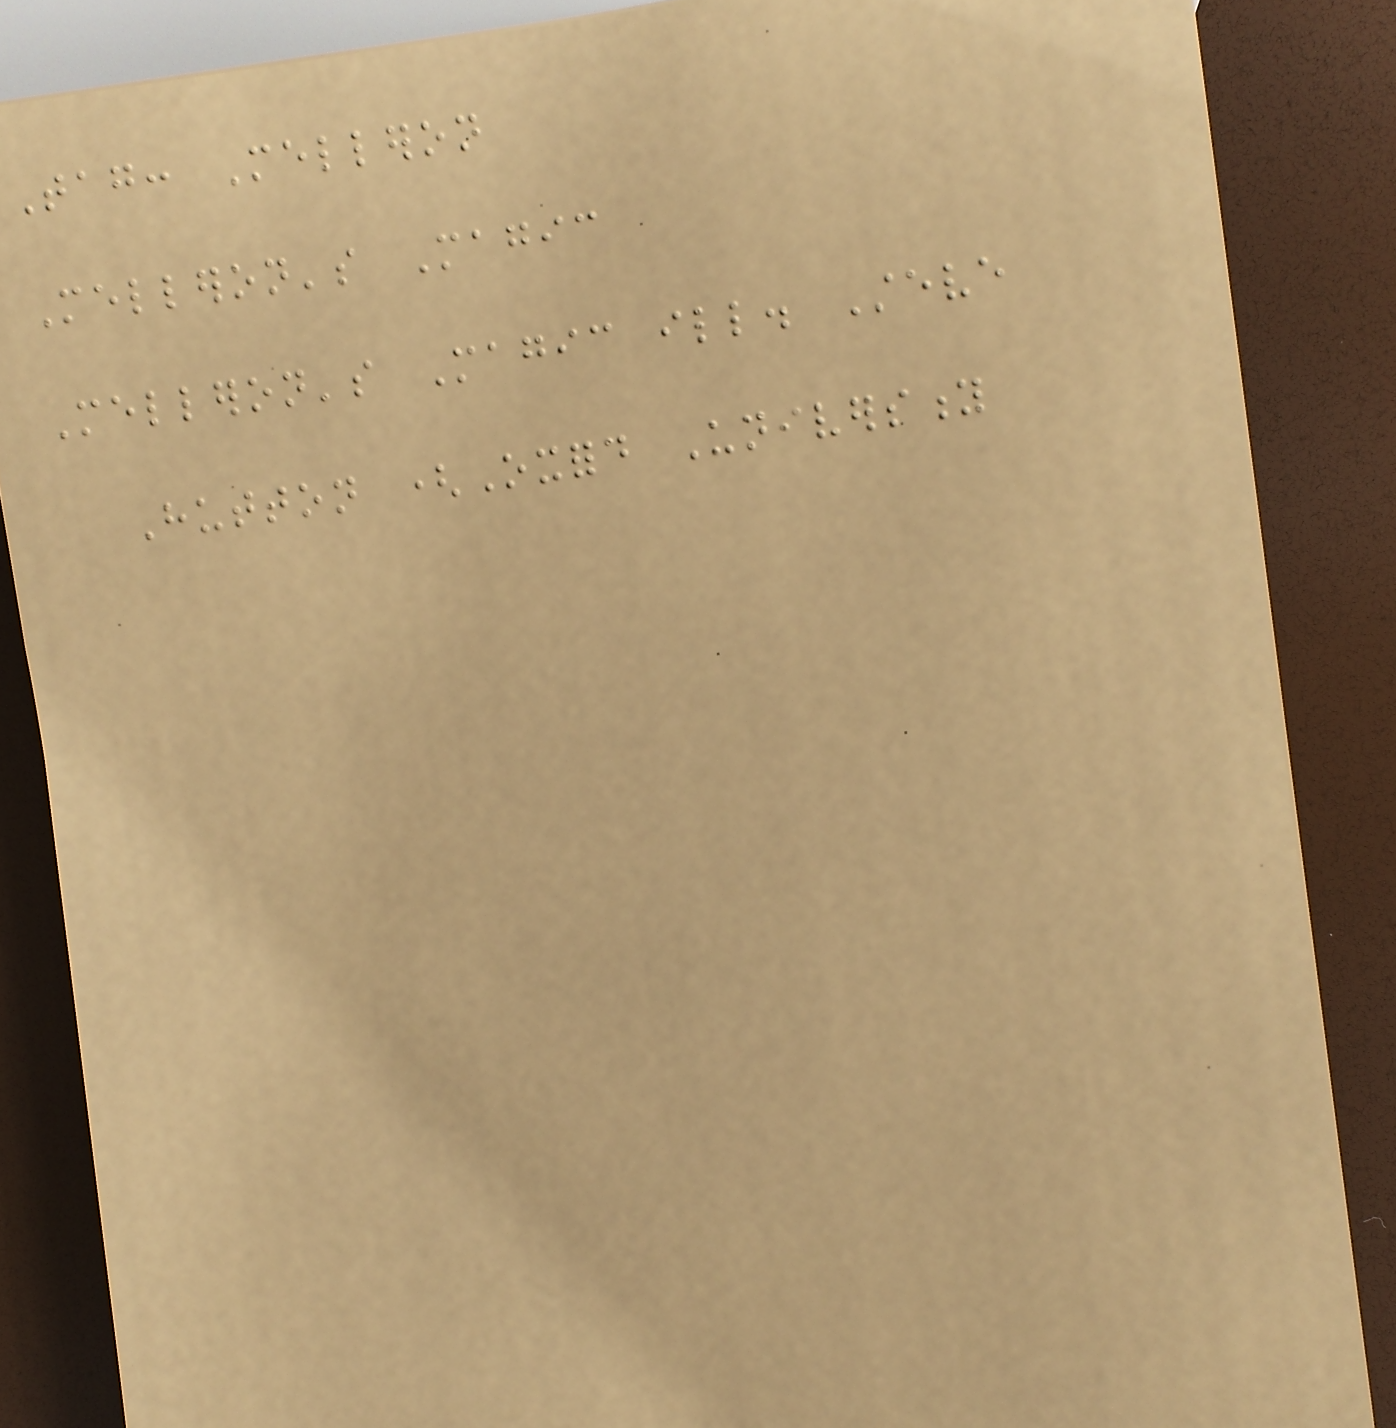Tag: Melleron
Melleron's Magic
Melleron's Magic ill. Steve
Hutton (Oxford University
